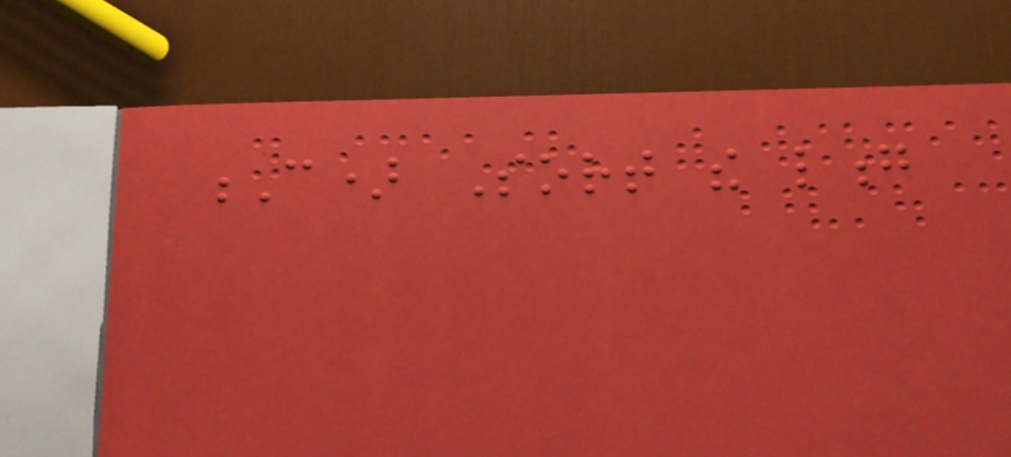C) Sort the long
